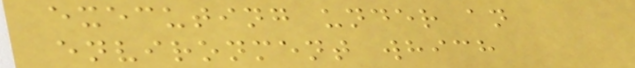executing under an
environment which
